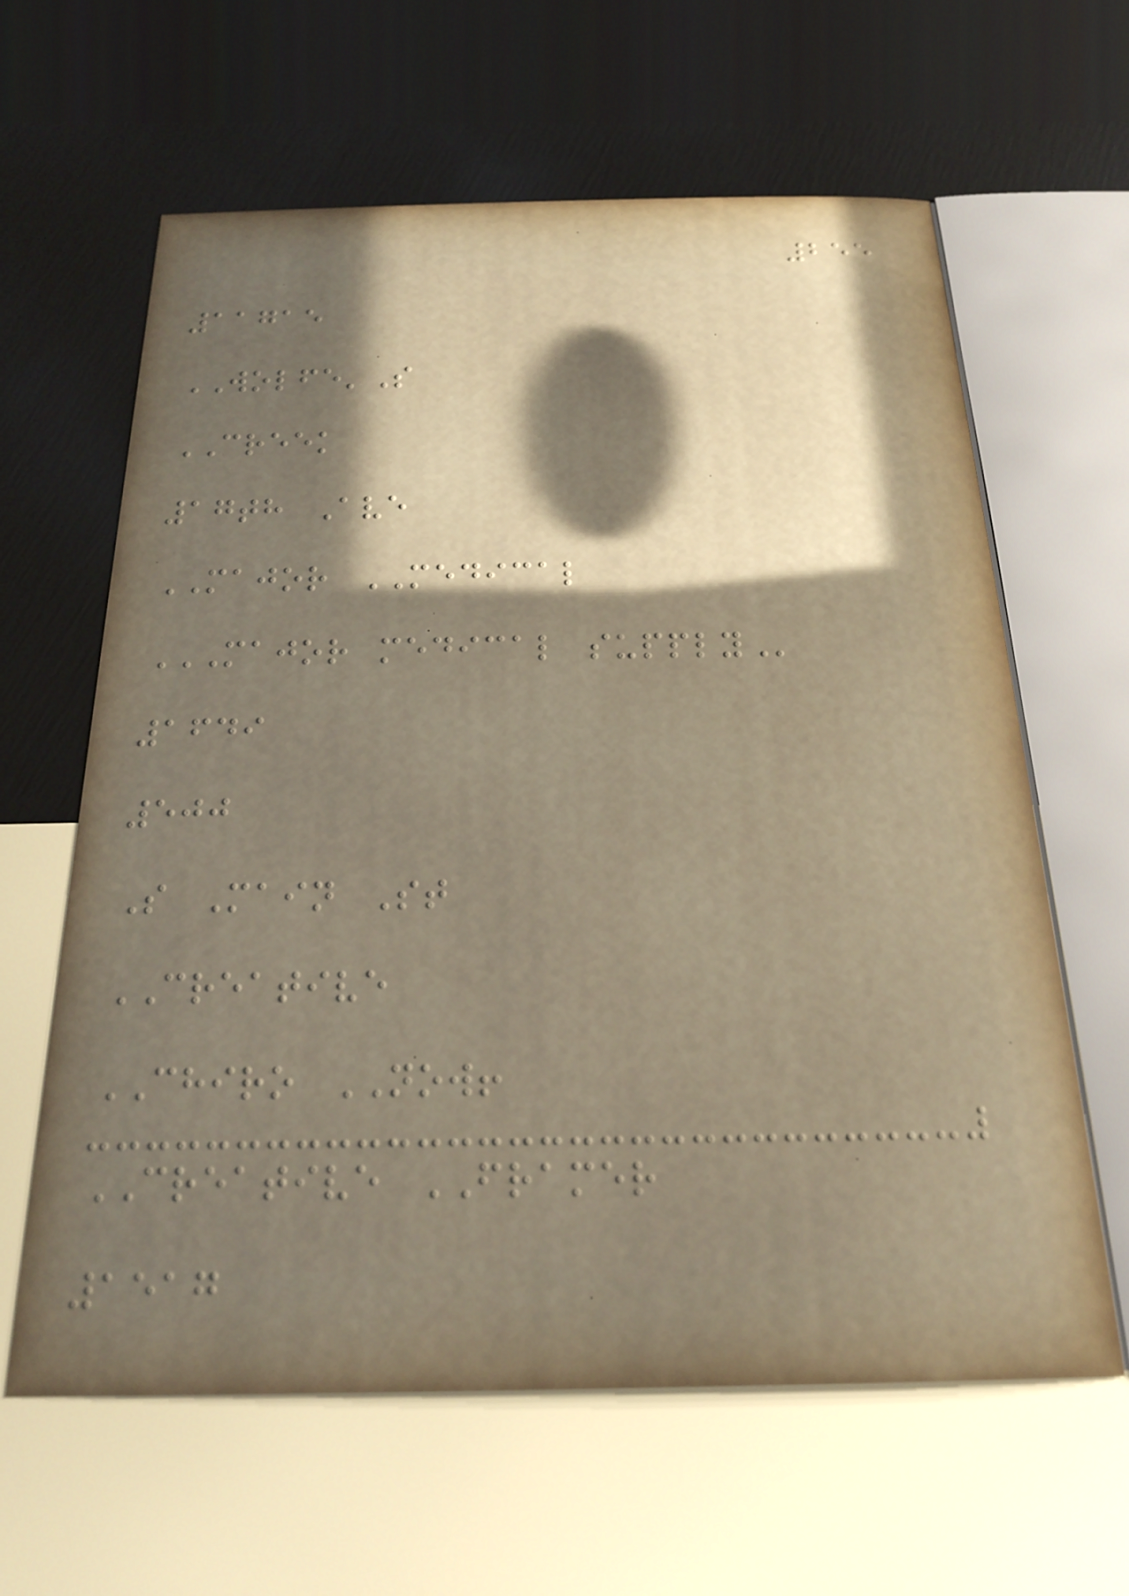255
11715
WOLFE'S
CREEK
17th Ave
MAJOR MEDICAL
MAJOR MEDICAL SUPPLY
1649
500
S Main St
CREATIVE
CHIRO NOW!
CREATIVE FRAMER
1517
